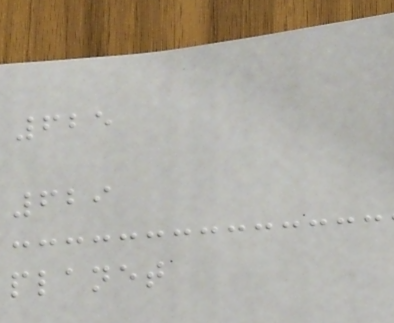625
629
planet
